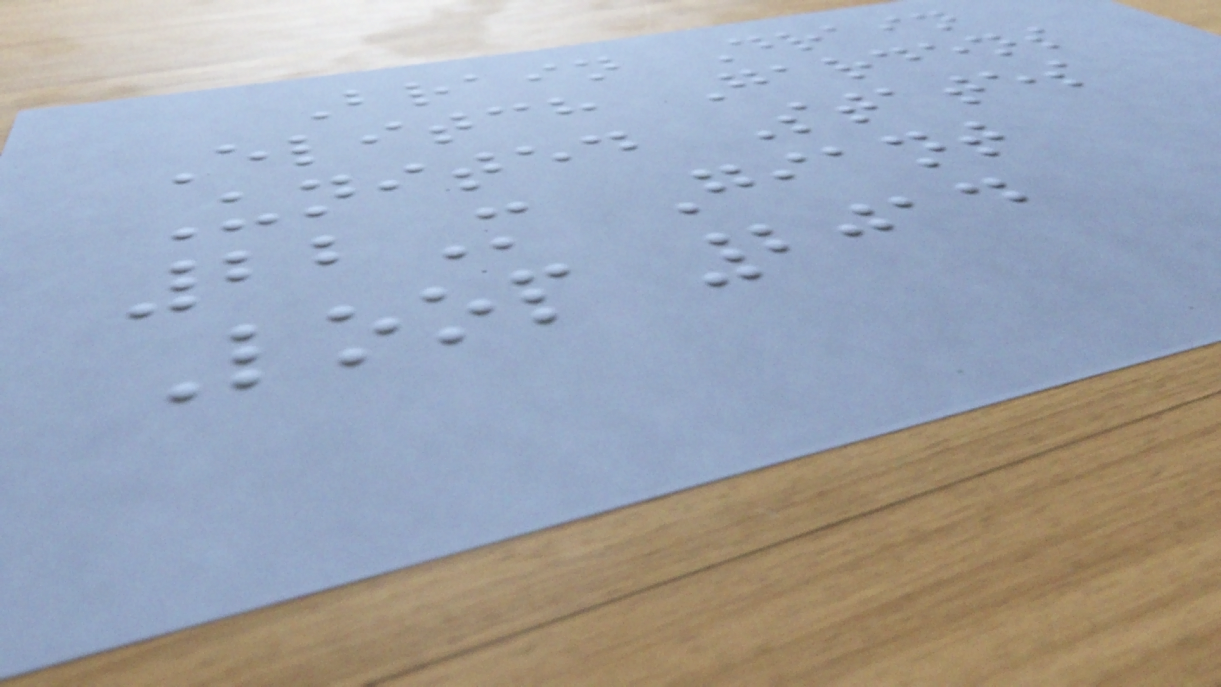Brain Drain
Elitch Gardens
United States
22M Giant
Loop 2014
